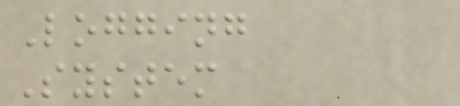Logging
System
